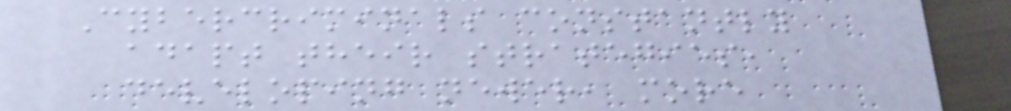Cybercriminals constantly
adapt their strategies,
developing newer, more
